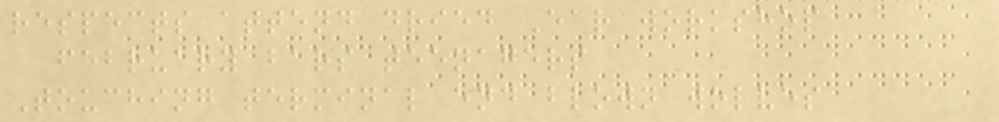respects attend dried Ear workshop
february bars teenagers
Touching terminal end blown wolves
